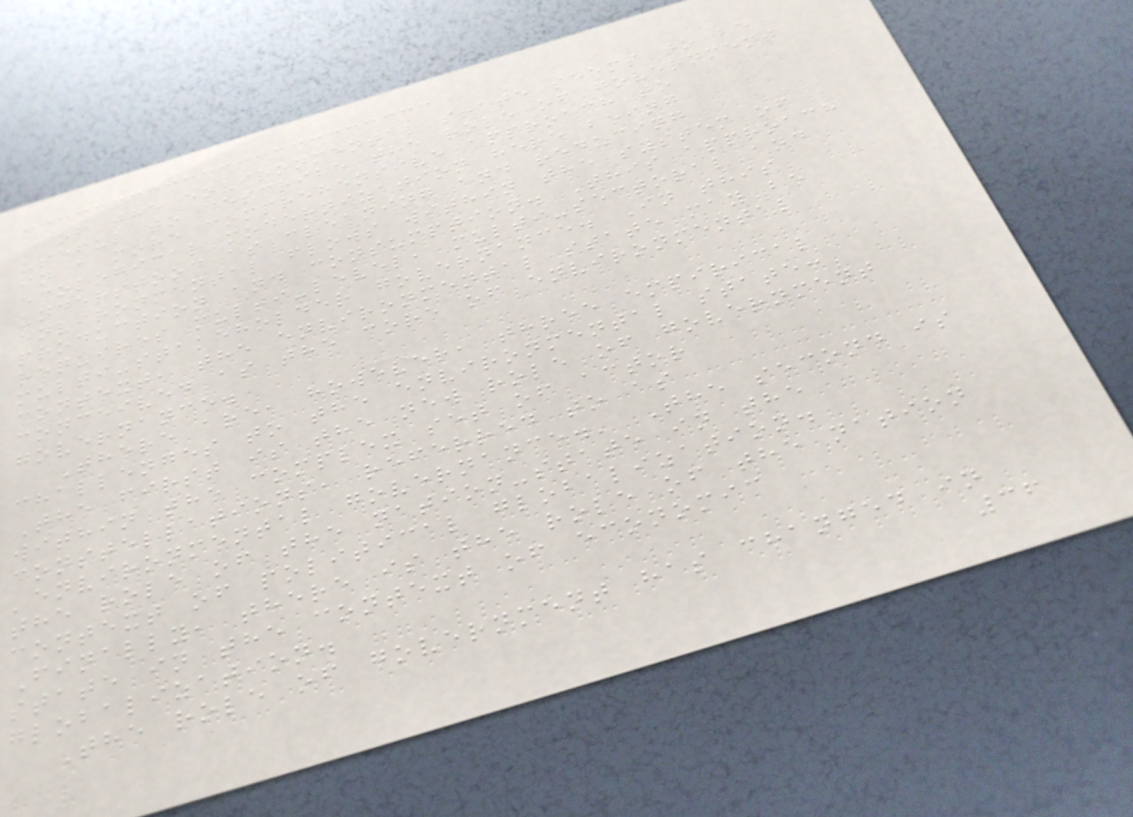of the environmental state seems to be
useful to describe the role of government
in a more comprehensive approach to
ecological modernization here being
understood as cleaning and reducing
environmental flows within the system of
production and consumption. This approach
requires multi-level, multi-sectoral and
multi-stakeholder governance. In this
context, the environmental state may be
conceived as the core of environmental
governance.
There are, however, three empirical
challenges to the environmental state:
The first is the new role of government
within the complex set of actor
constellations, referred to as
'environmental governance.' The second is
the role of the nation-state in the
context of political globalization.
Finally, there is the role of the nation
state in the context of economic
globalization.
The role of government has changed in
36
